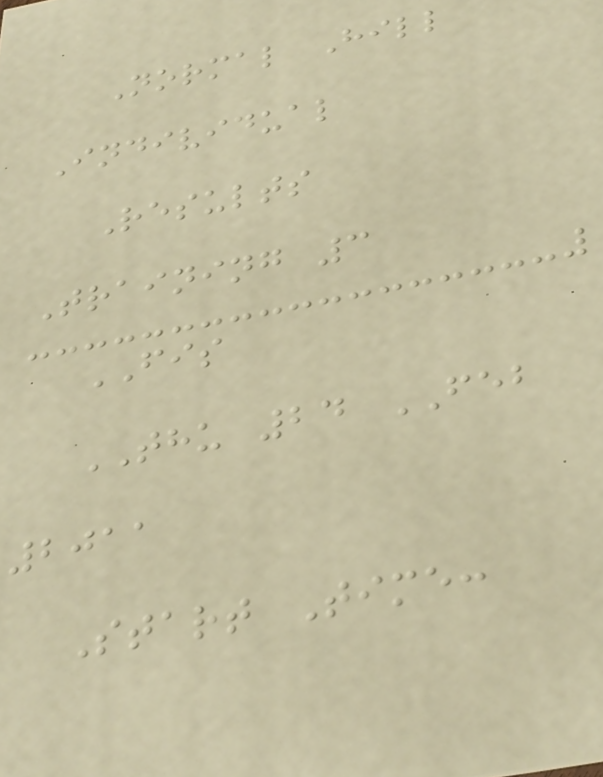Normal Hill
Individual
Results
Training 3
FIS
THU 24 FEB
2011
Start Time:
